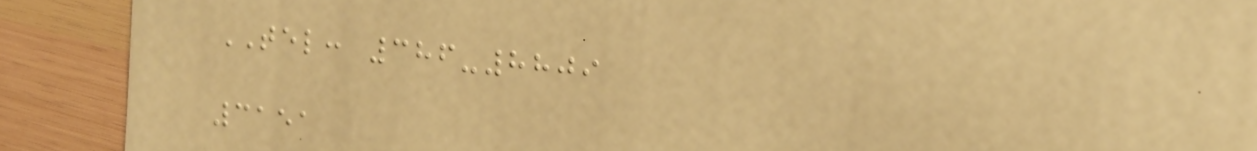TEL: 386-8809
3151
